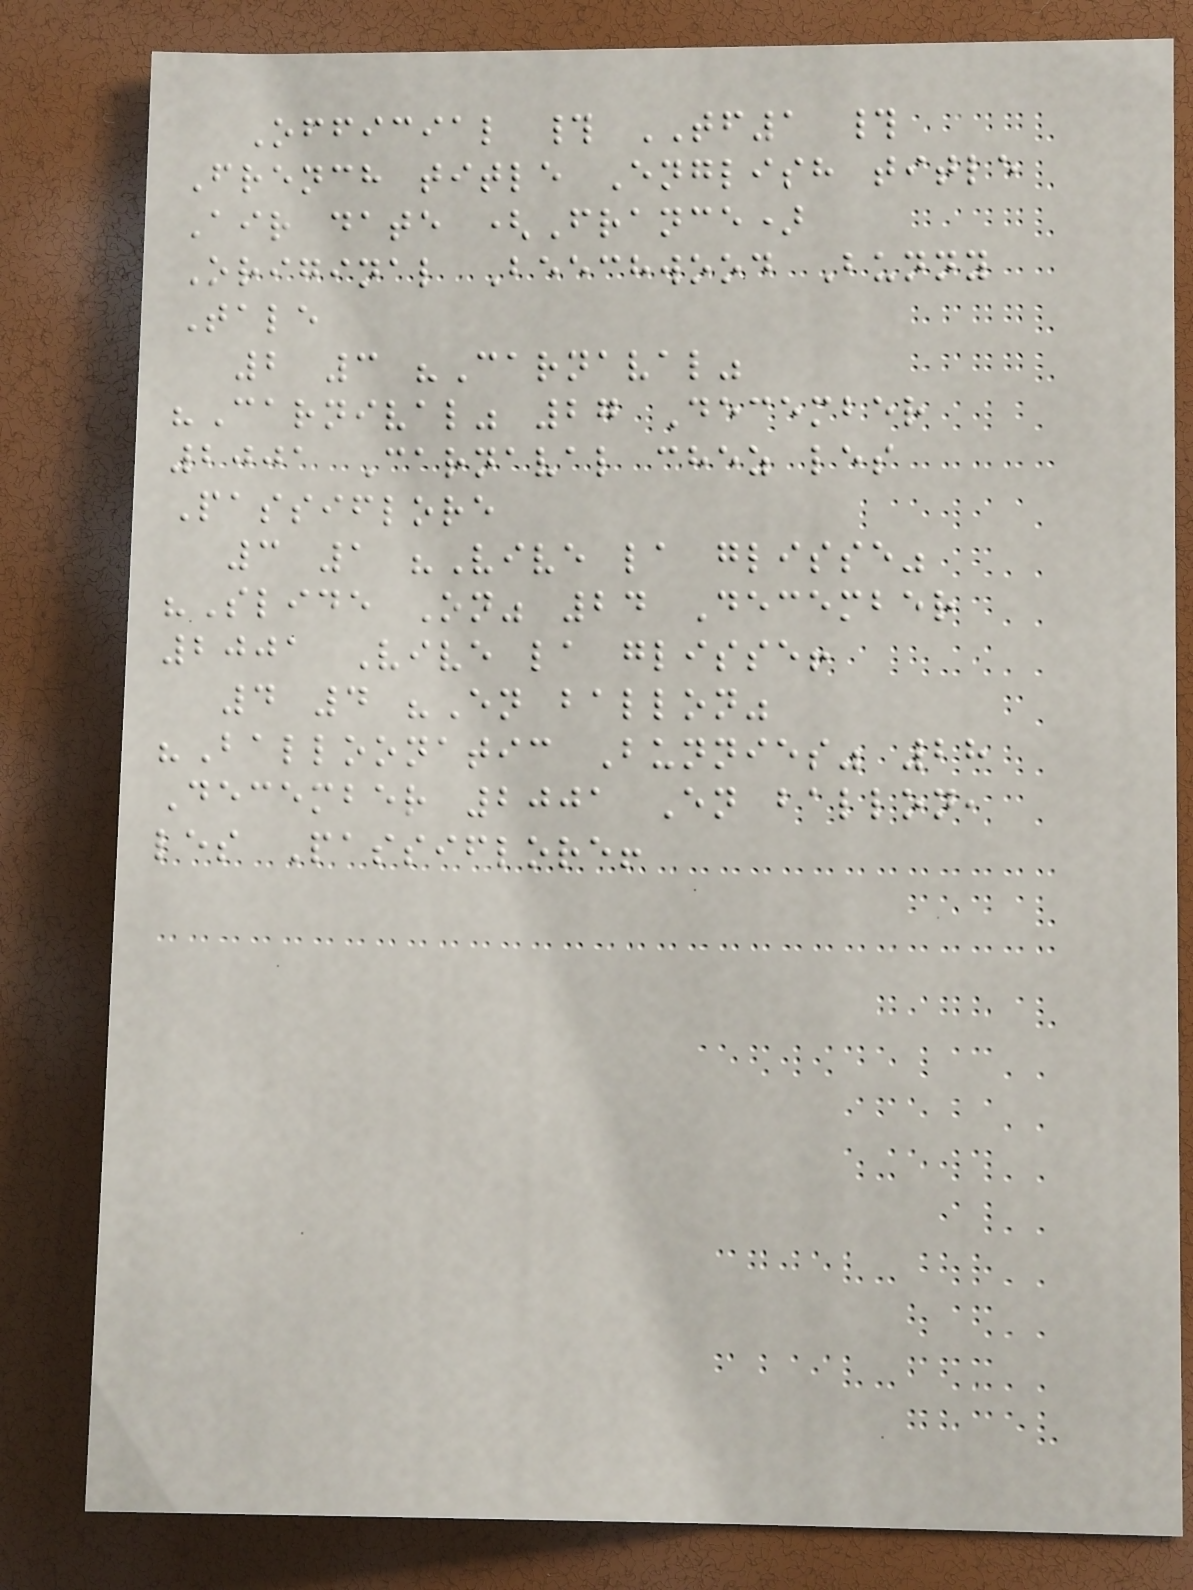Official # TF1 #
French title English title
Air date (France)
Original Beechwood Bunny
Tale
2 3 "Carnaval"
"Carnival" 27 December
2001 Carnaval chez les
Passiflore
3 1 "Vive la glisse"
"Slide On" 24 December
2001 Vive la glisse!
4 4 "En ballon"
"Balloonatic Bunnies" 28
December 2001 En ballon,
les Passiflore!
